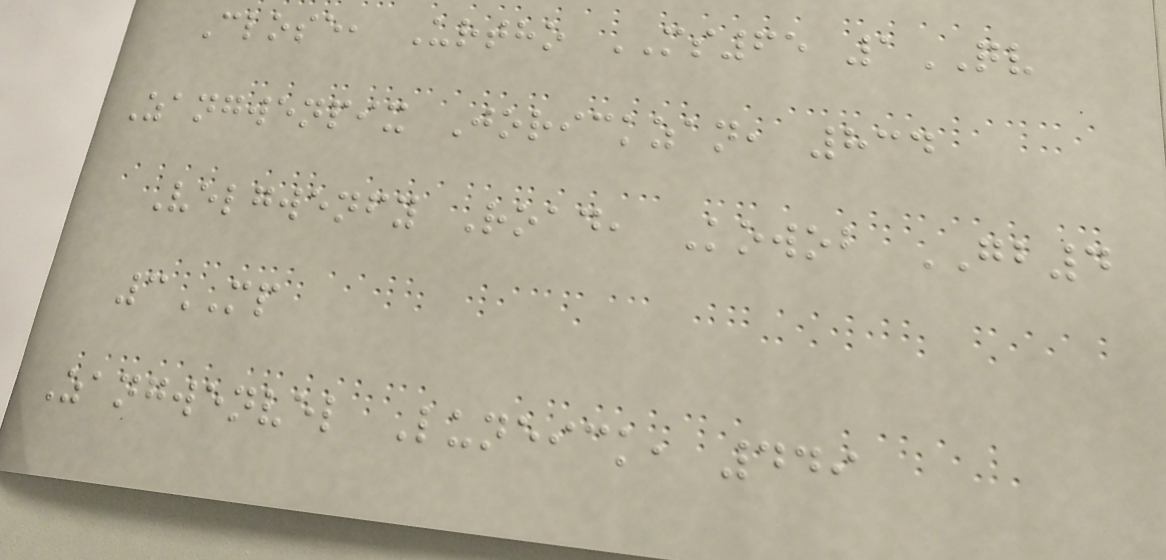Close, Urtho MS65 1QV
Zangwenpix Jorickzan, 834
Velgwenfy Road, Kowob GB4
3MP
Zangwenvel Luneick, 449
